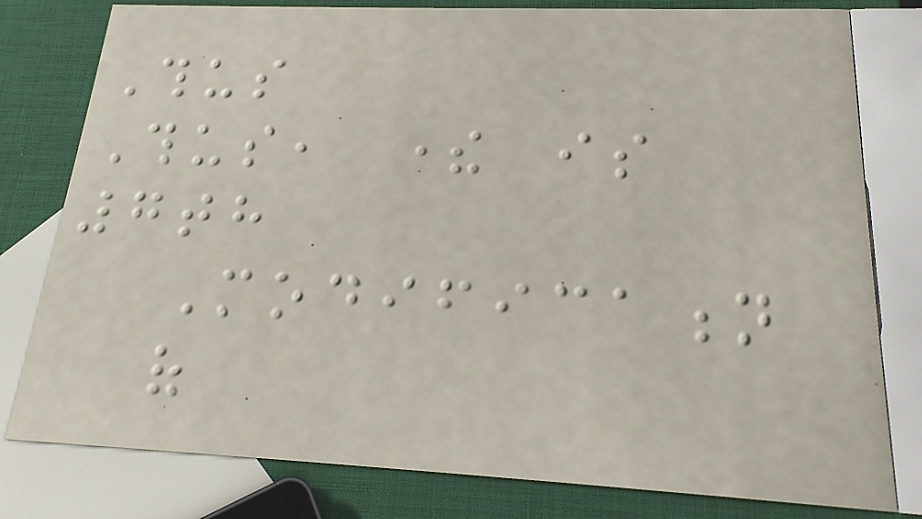Thus
Thus, there is
7th
Modification
of
